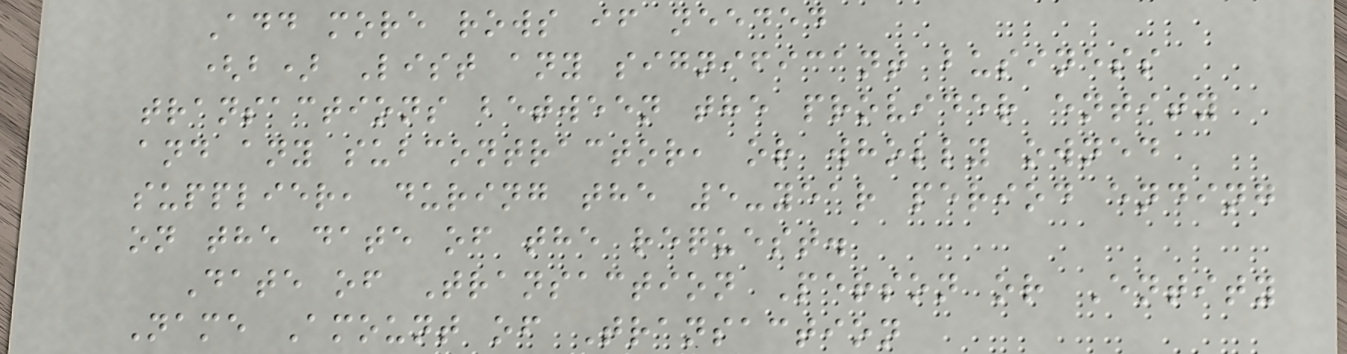Add more rows if needed
(b) List any significant business
transactions between the provider entity
and any subcontractor, or wholly owned
supplier, during the 5-year period ending
on the date of the request.
Date of Transaction Person or Entity
Name Amount of Transaction
